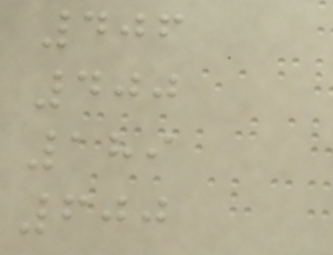406
400
189
600
